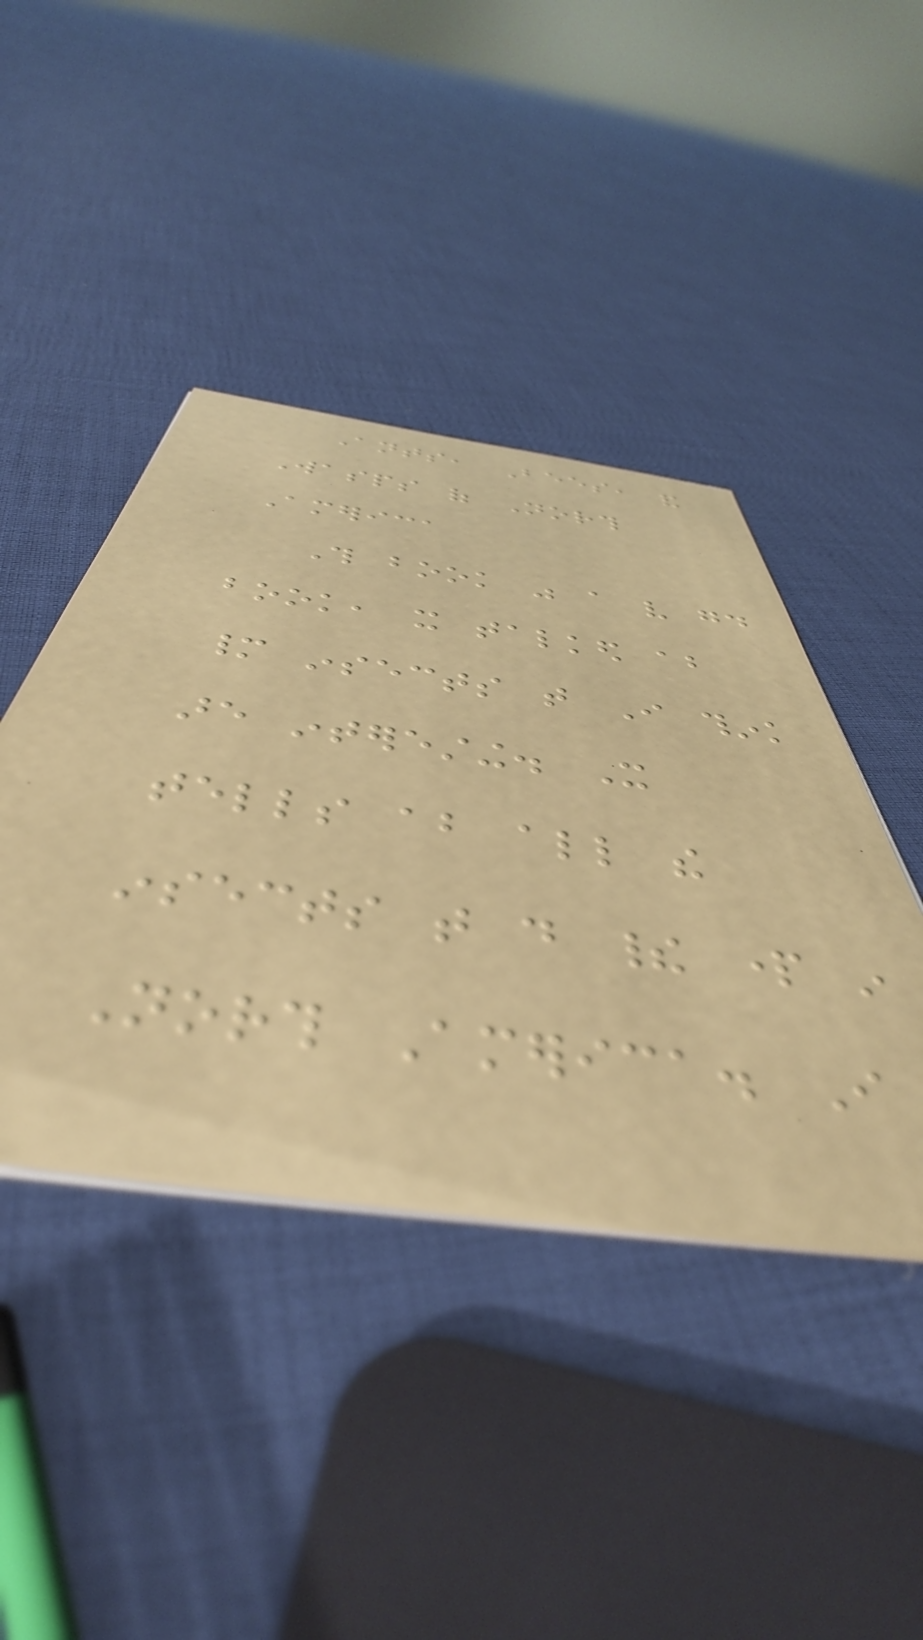Ants, Bees, and
Wasps of North
America
This book was a very good
book, it talked about
many insects that I think
are interesting. It
tells about all the
insects that do their part in
North America. I
